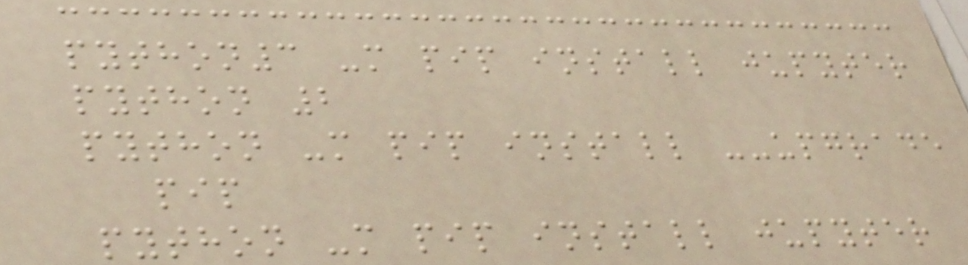python3 -m pip install jupyter
python 2
python -m pip install --upgrade
pip
python -m pip install jupyter
